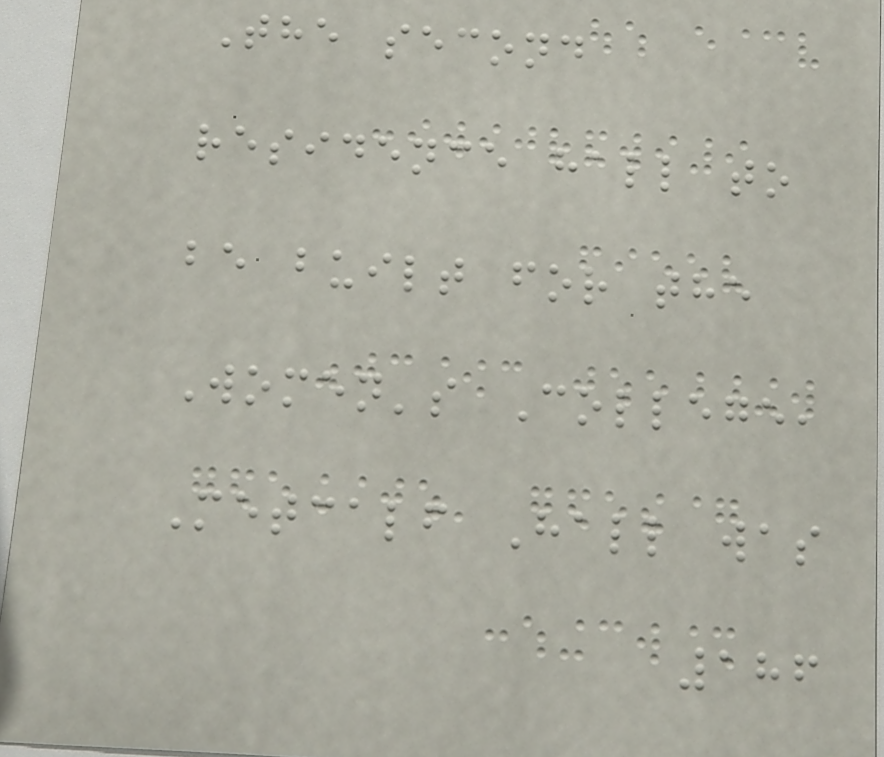The second
residence hall to
be built for the
Women's College,
Metcalf Hall was
186
